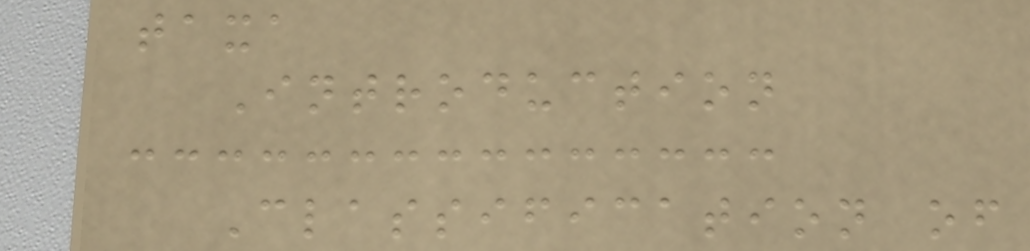taxa
Introduction
Classification of
